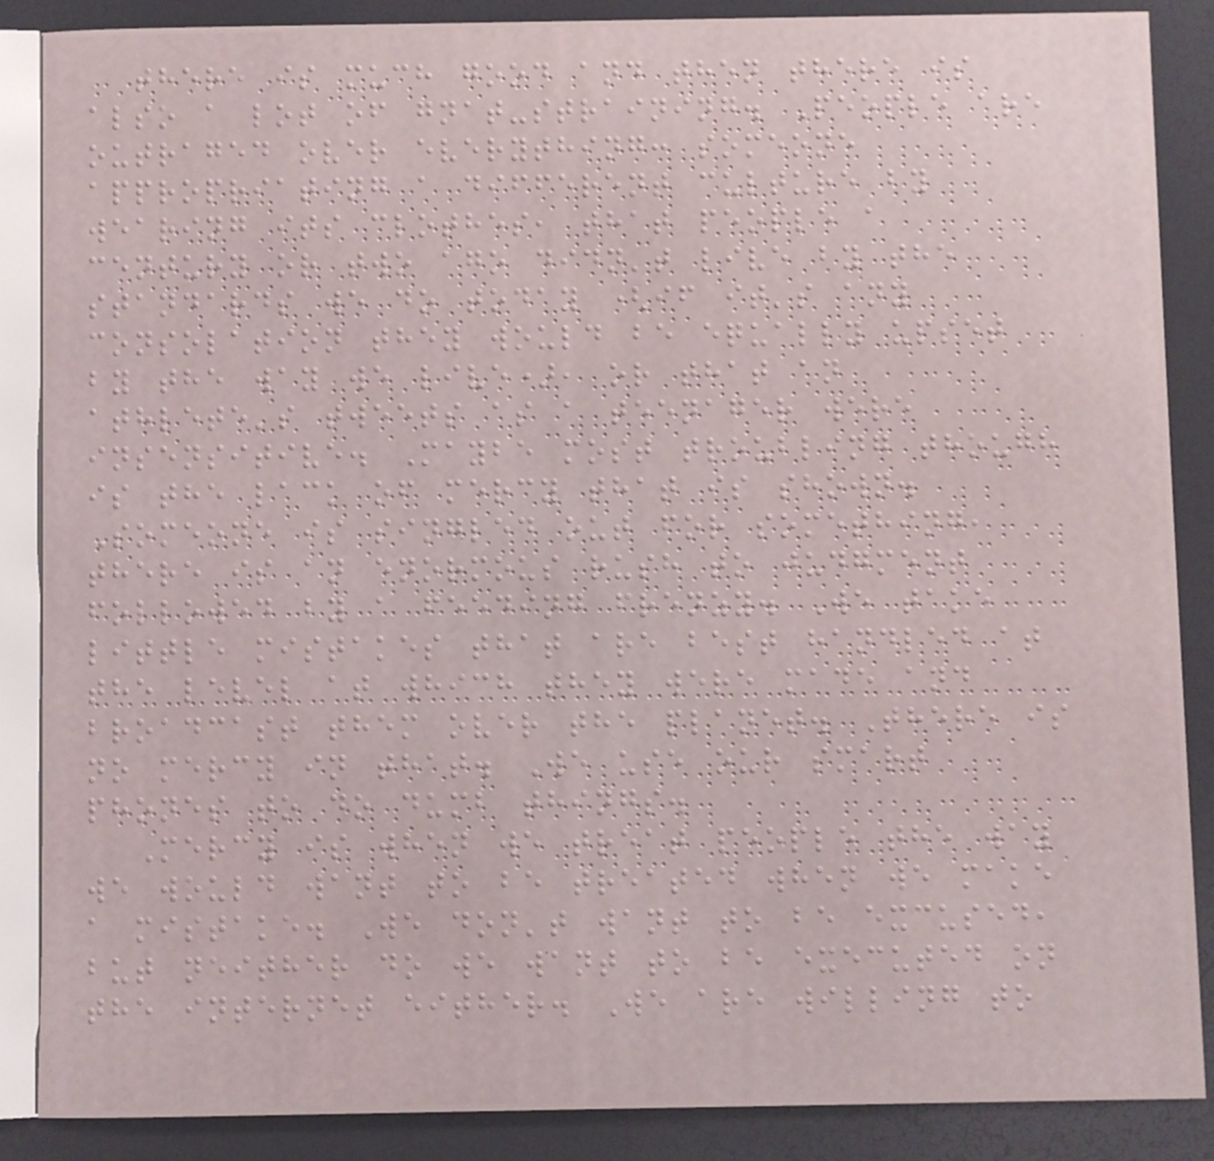there is much good and then there is
also a lot of gnat-straining. People are
outraged over everything: someone
appropriating a different culture by
wearing its clothes, that people a
century or two ago didn't live by the
standards we do today (if it's any
consolation they would be equally upset
by the way we live), or that an
athlete's tweets as a teenager were
insensitive. Maybe most troubling though
is the lack of mercy that is shown.
Someone is singled out for something,
there is an enormous rush to judgment
followed by a feeding frenzy. We take
little mistakes that are best handled at
the level at which they were made and
broadcast them over the planet. There is
no mercy in that. We use our smart
phones to do dumb things.
Mercy is when we treat people the way
we would want to be treated when we make
a mistake. We don't want to be excused,
but neither do we want to be executed on
the internet either. We are willing to
